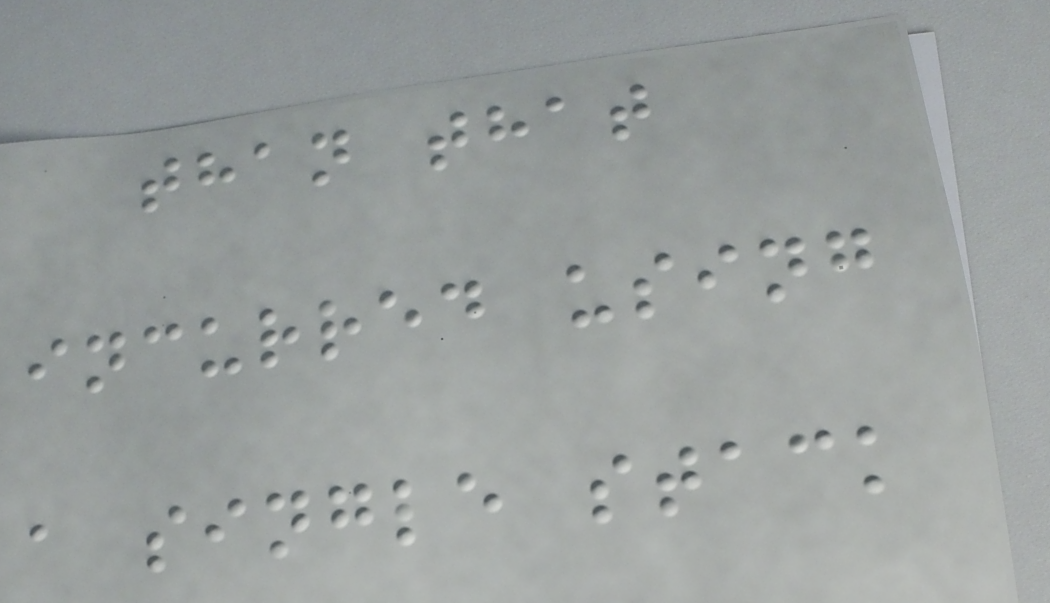than that
incurred using
a single stack
